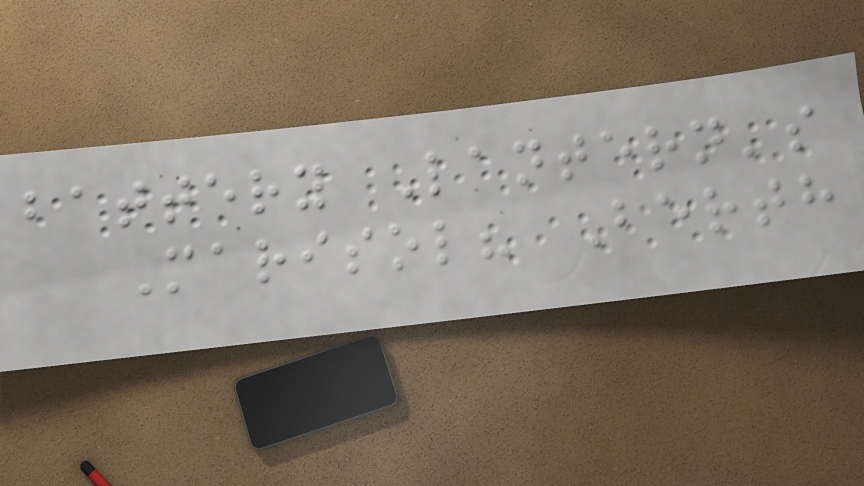battery Lantern's
Marisol? Berth
